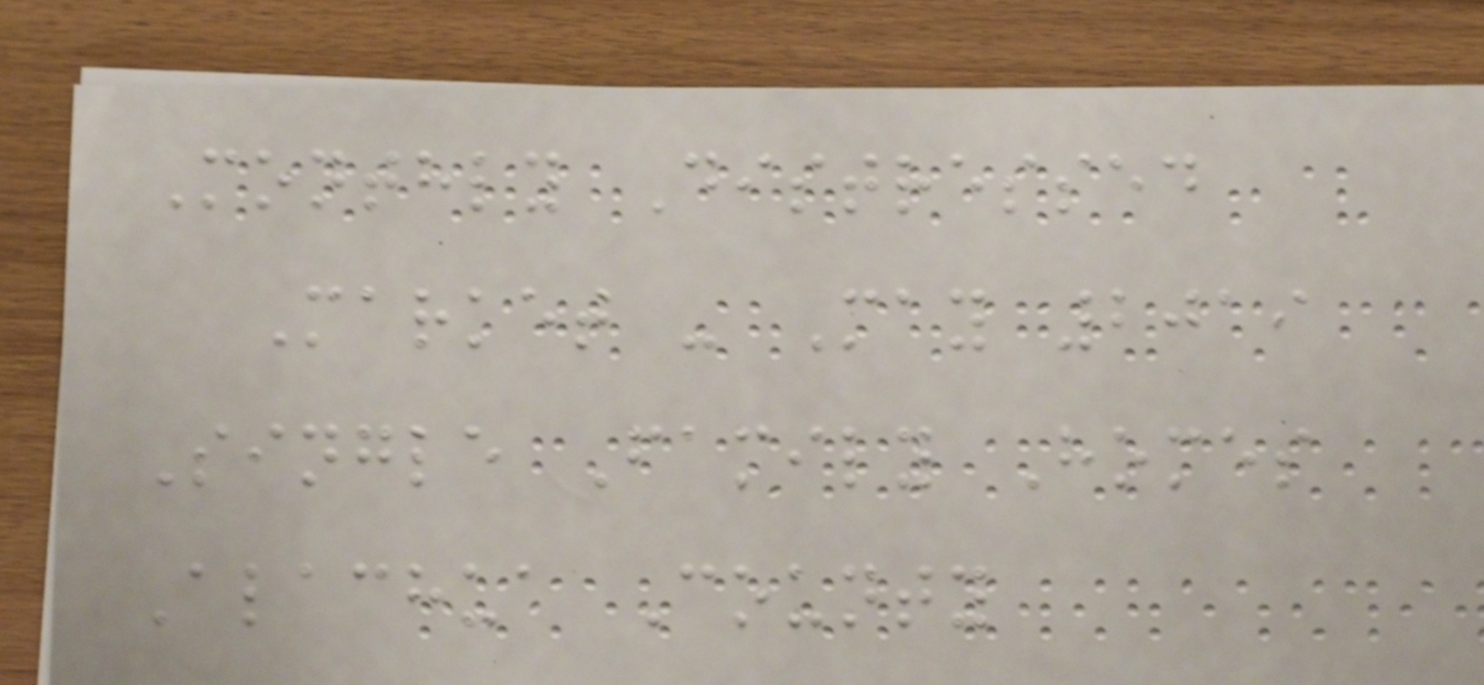Monthly Distressed
Market - May 2019
Single Family Homes
Alachua County
